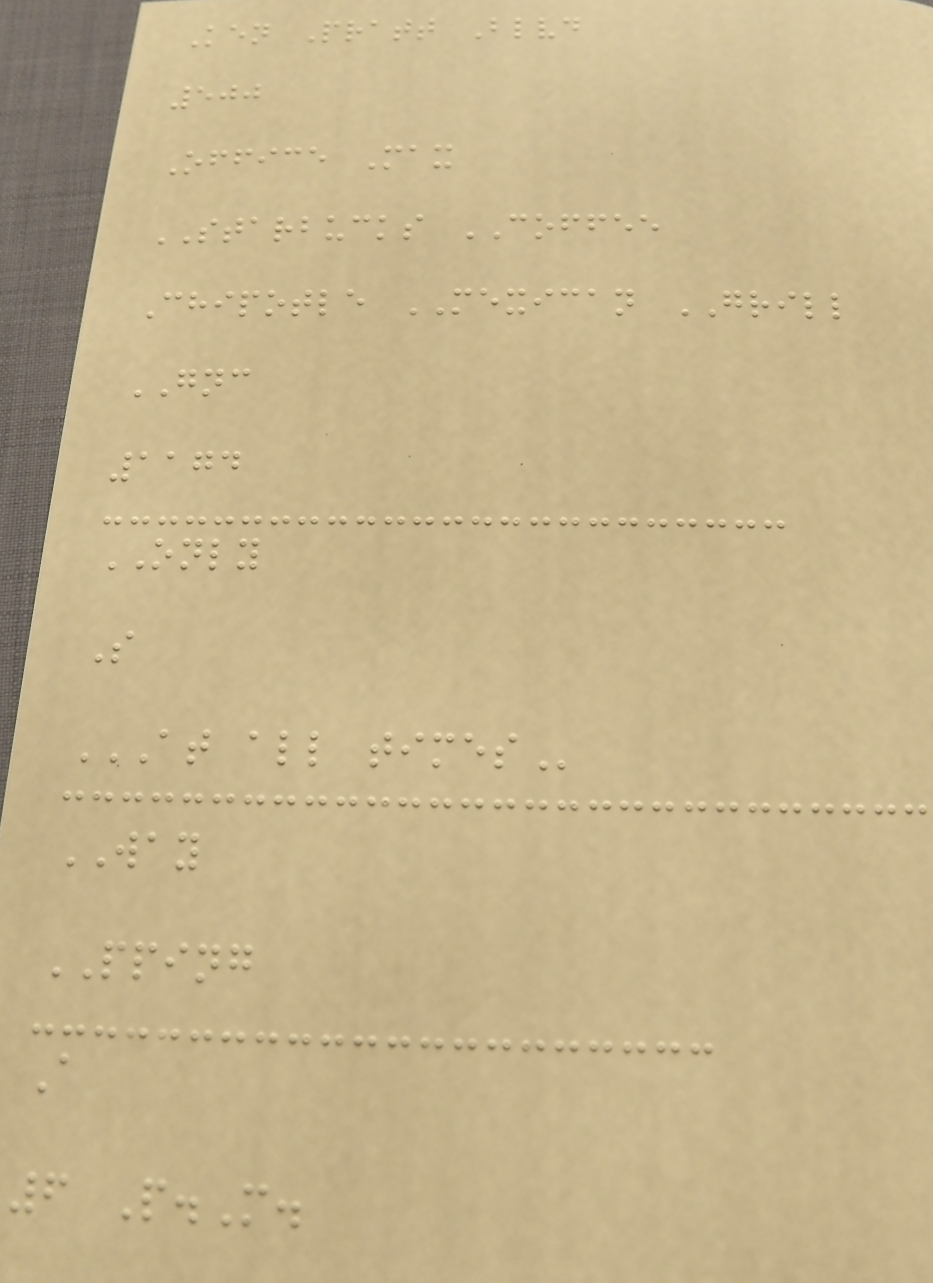Ken Pratt Blvd
500
Office Max
STARBUCKS COFFEE
Chipotle MEXICAN GRILL
GNC
1174
ONLY
S
AT ALL TIMES
WAY
PPING
A
6 P.M.
